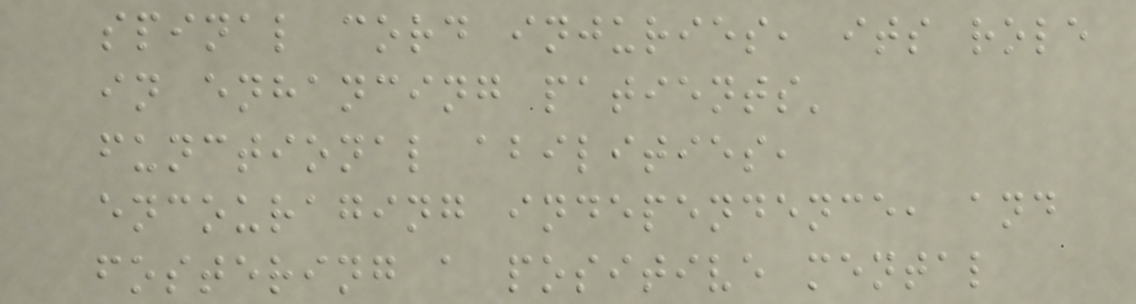spinal cord injuries, its role
in enhancing patients'
functional abilities,
encouraging independence, and
fostering a positive mental
